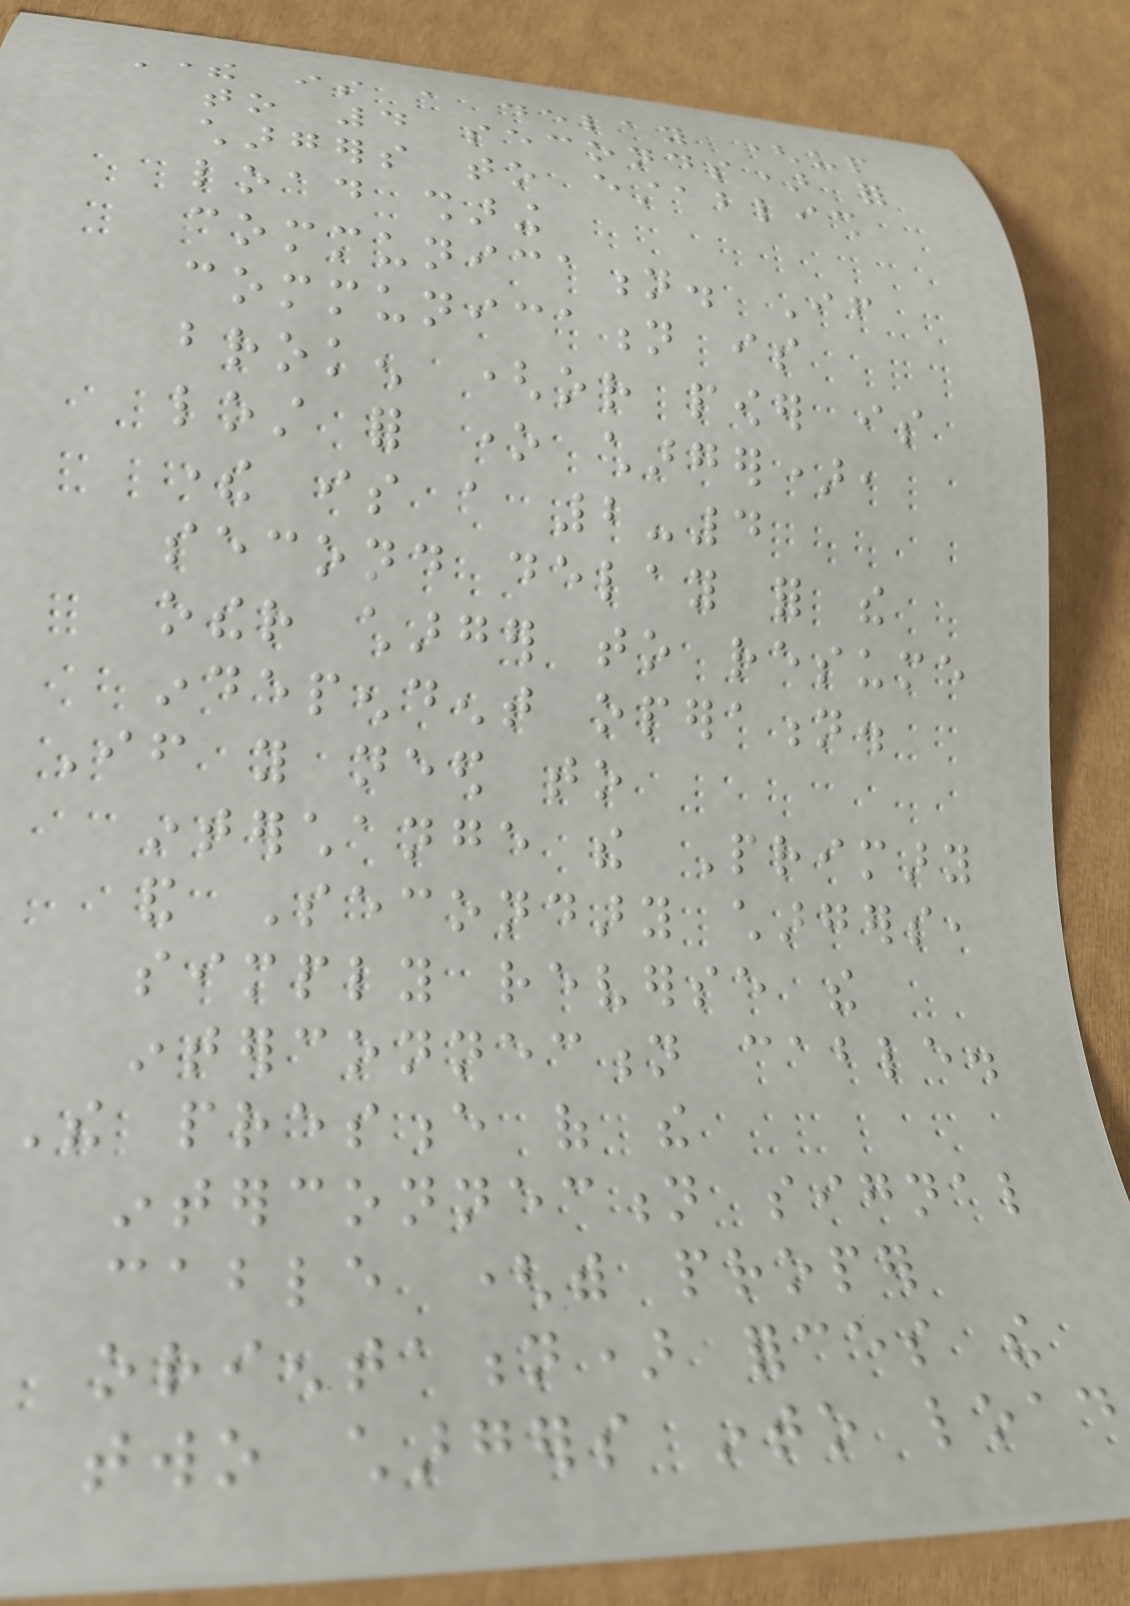There is a delay (up
to 4 seconds) for
chargers to establish
load sharing
communication. If
communication is
broken (or power is
lost for one charger),
there is a 2-4
second delay for the
other charger to resume
independent operation.
If you need to
interchange the Primary
and Secondary chargers,
simply reverse the
interconnection cable.
The presence of the
interconnection signal
cable (with proper
orientation) forces the
two chargers into load
